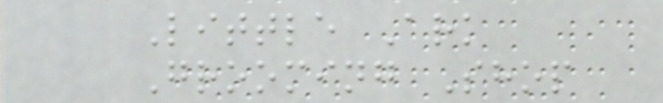Little Ark
Grooming Shop
